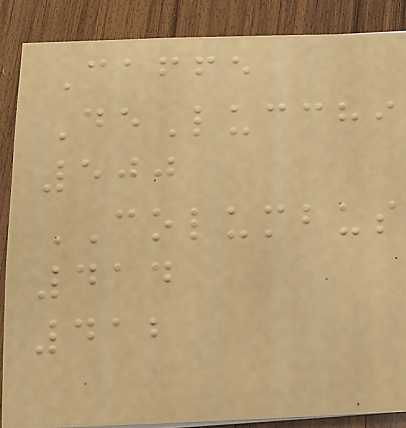Caffe
DeLucchi
500
COLUMBUS
414
412
